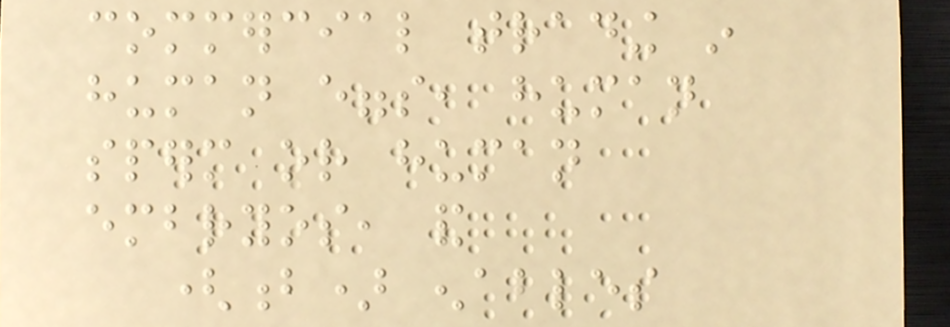commercial trading in
human eggs, human
sperm or human
embryos, and
(b) enables
